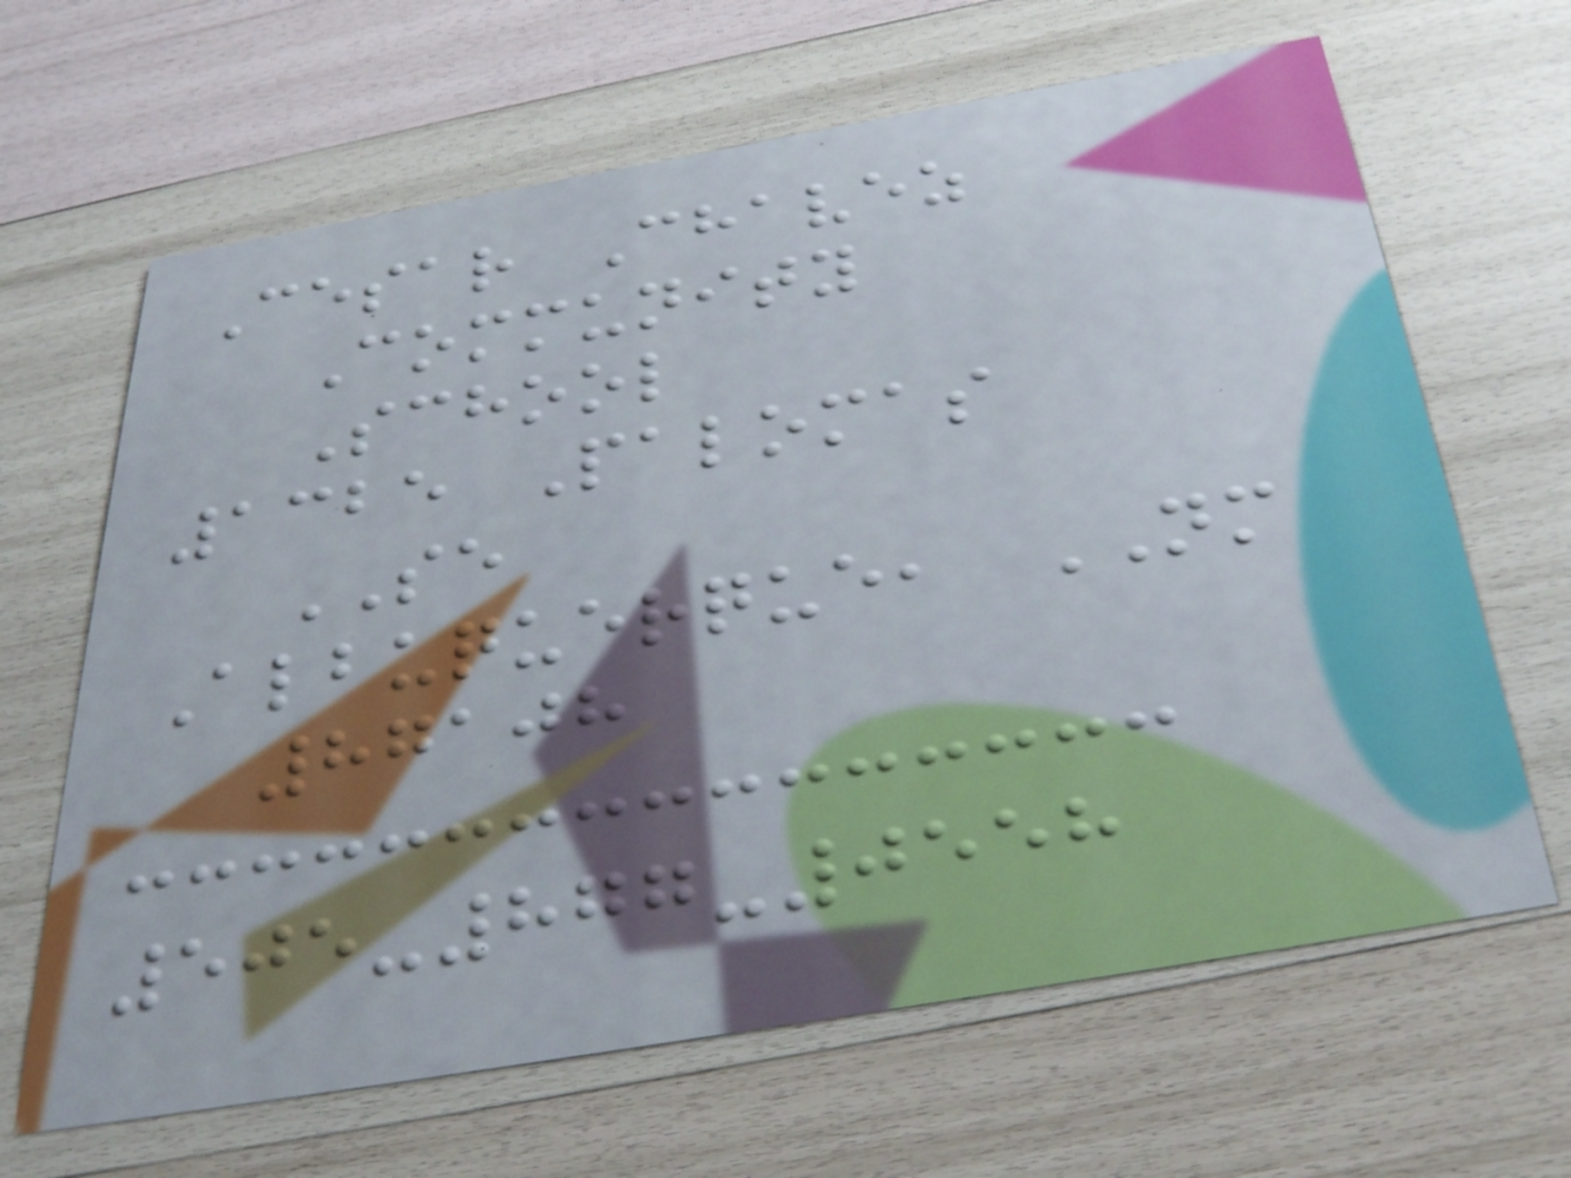Cesar Chavez
Community
School
1325 Palomas
SE
Albuquerque, NM
87108
505-877-0558
